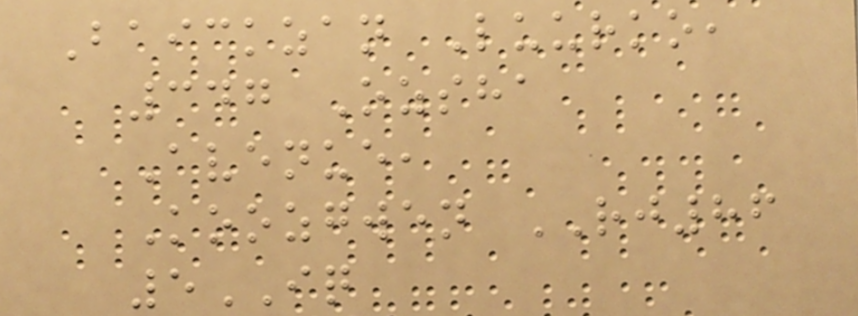Baickzan Luurko,
347 Ozsha
Avenue,
Koozgwen RJ86
5IQ
